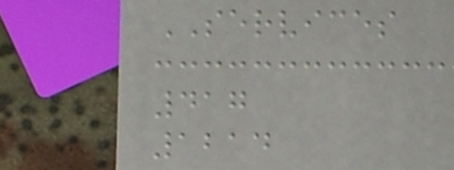SERVICES
417
1214
